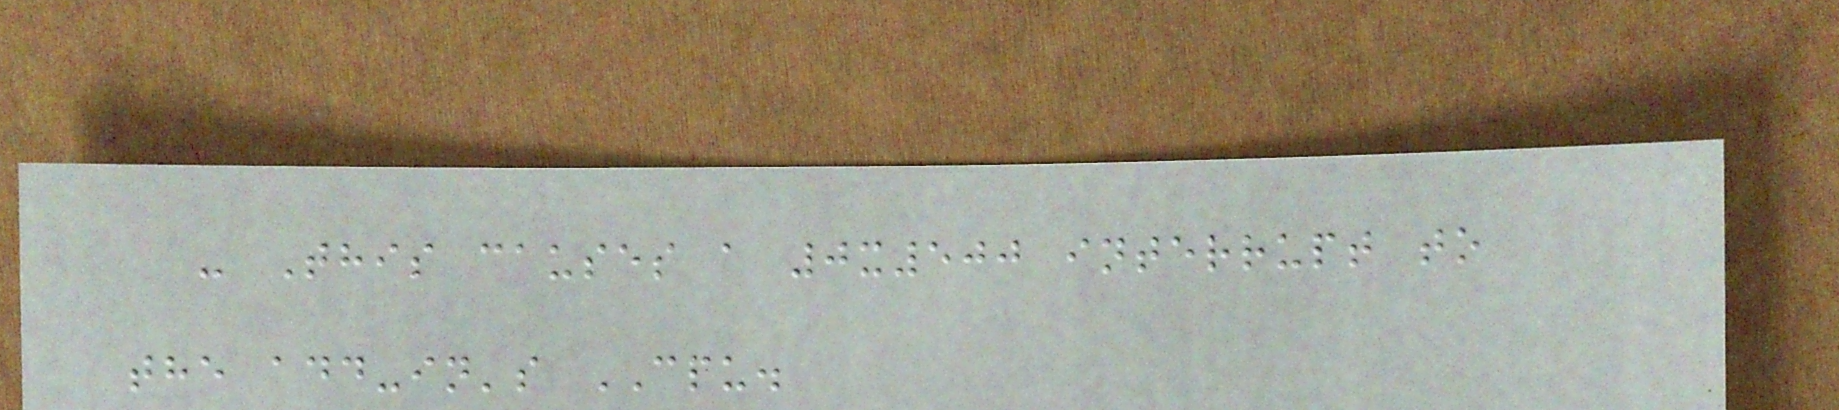- This causes a 0x500 interrupt to
the add-in's CPU.
